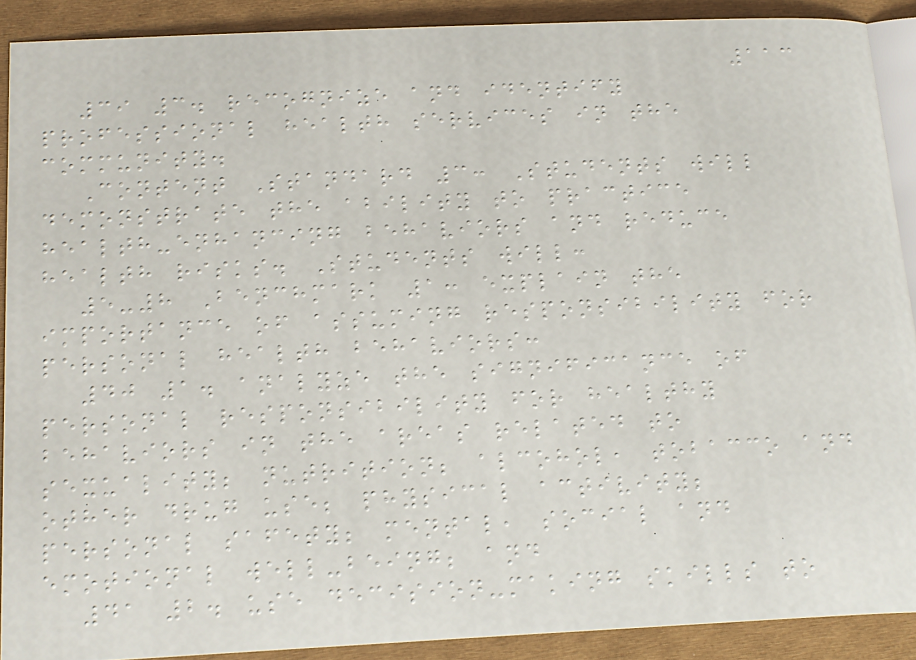113
39 3. recognize and identify
professional health services in the
community.
Content Standard 3: Students will
demonstrate the ability to practice
health-enhancing behaviors and reduce
health risks. Students will:
5-8 Benchmark 1: explain the
importance of assuming responsibility for
personal health behaviors:
40 1. analyze the significance of
personal responsibility for healthy
behaviors in the areas related to
sexuality; nutrition; alcohol, tobacco and
other drug use; physical activity;
personal safety; mental, social and
emotional well-being; and
41 2. use decision-making skills to
